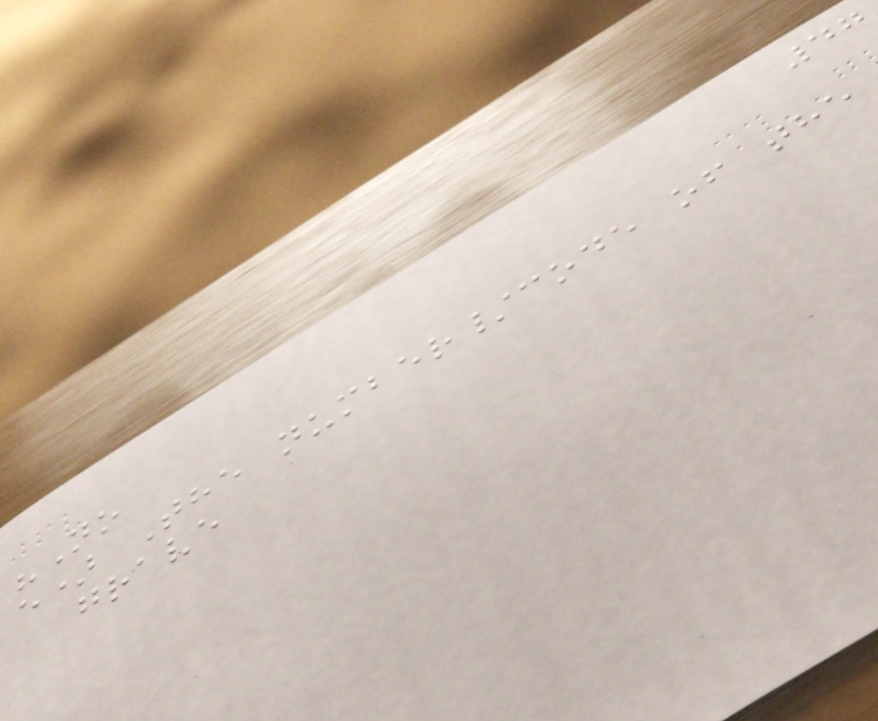47
"No
e) The number/code of the
grave
